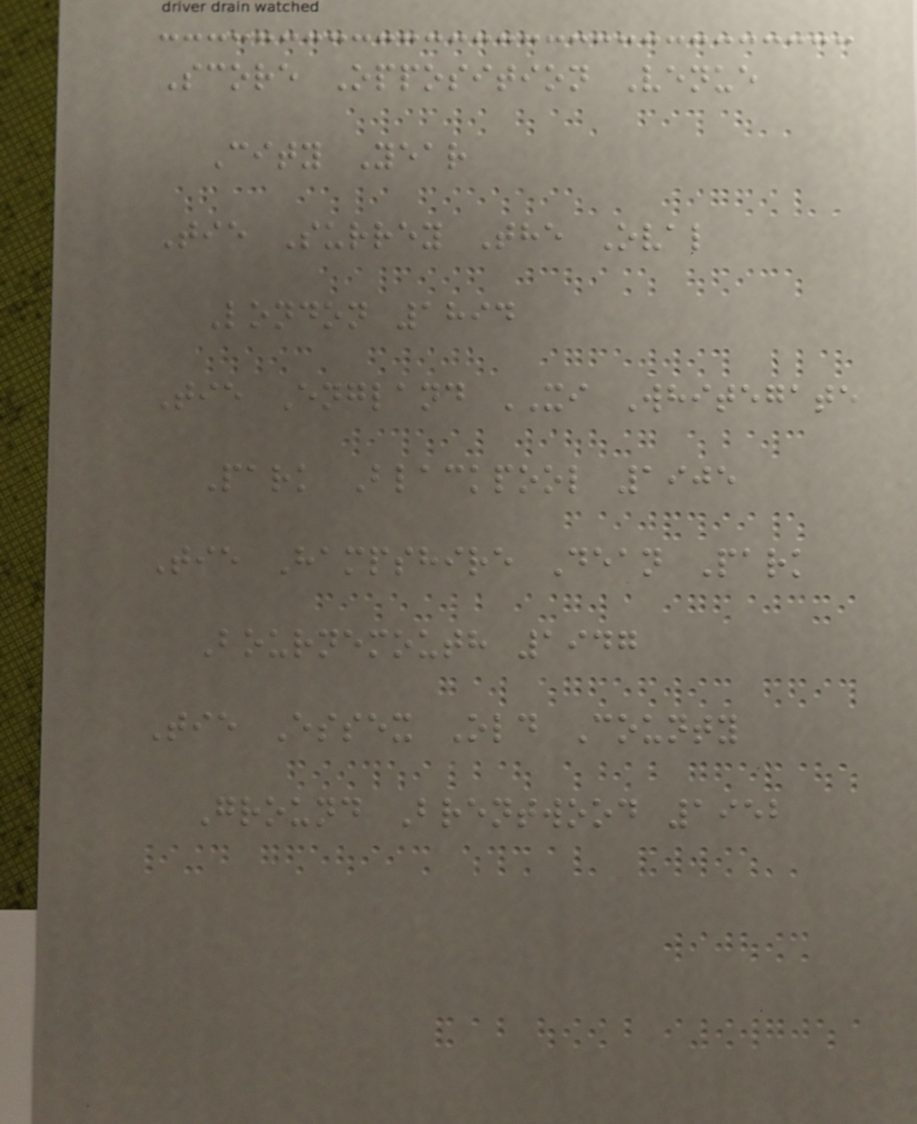Score Opposition Venue
City Year
Tie Surrey The Oval
London 1894
Tie England XI Whitegate
Park Blackpool 1905
Tie Hampshire Dean Park
Bournemouth 1947
Tie Essex Old County
Ground Brentwood 1952
